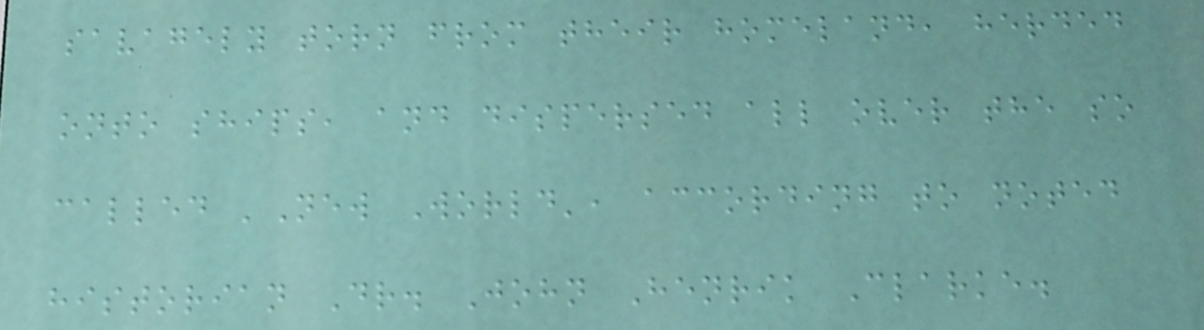savagely torn from their homeland, herded
onto ships, and dispersed all over the so
called 'New World', according to noted
historian Dr. John Henrik Clarke.
